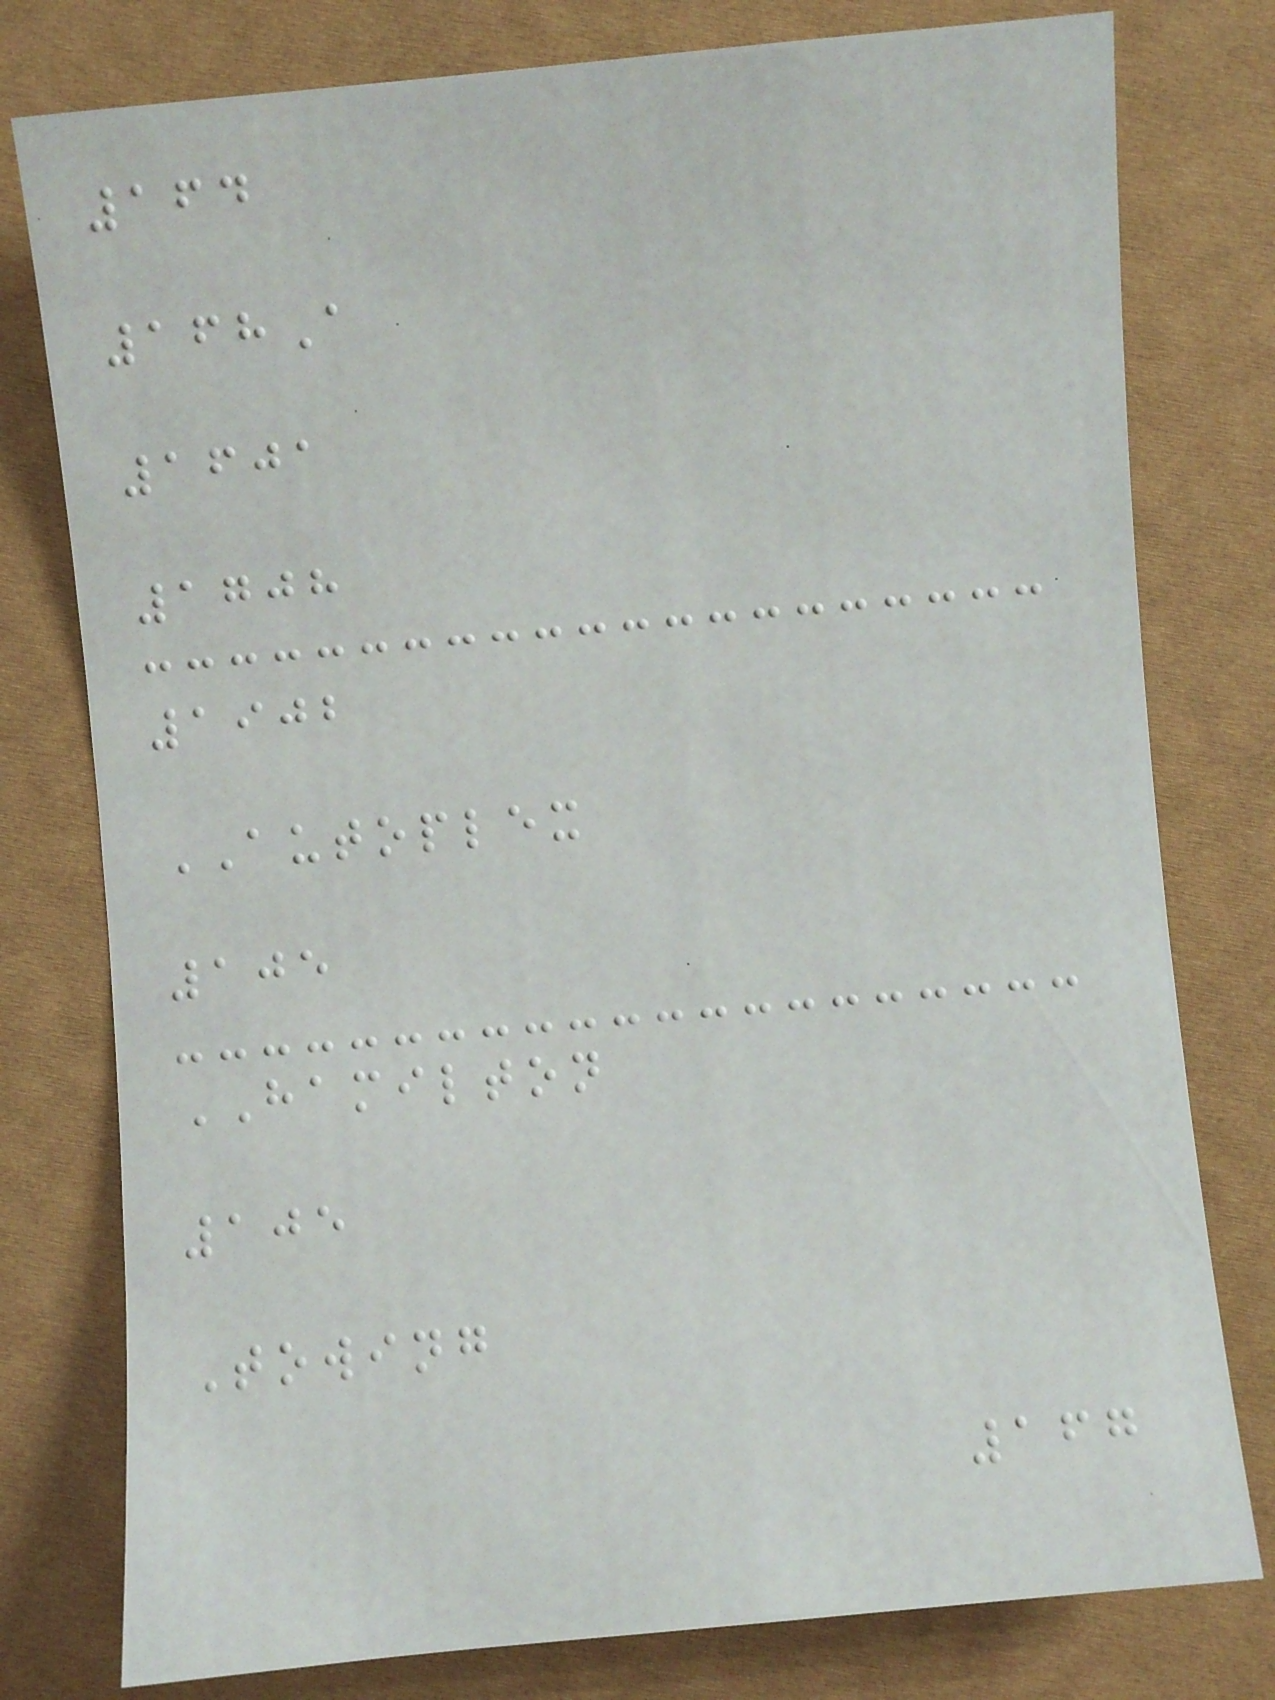164
168A
1601
1708
1902
AUTOPLEX
105
HAMILTON
105
Towing
167
